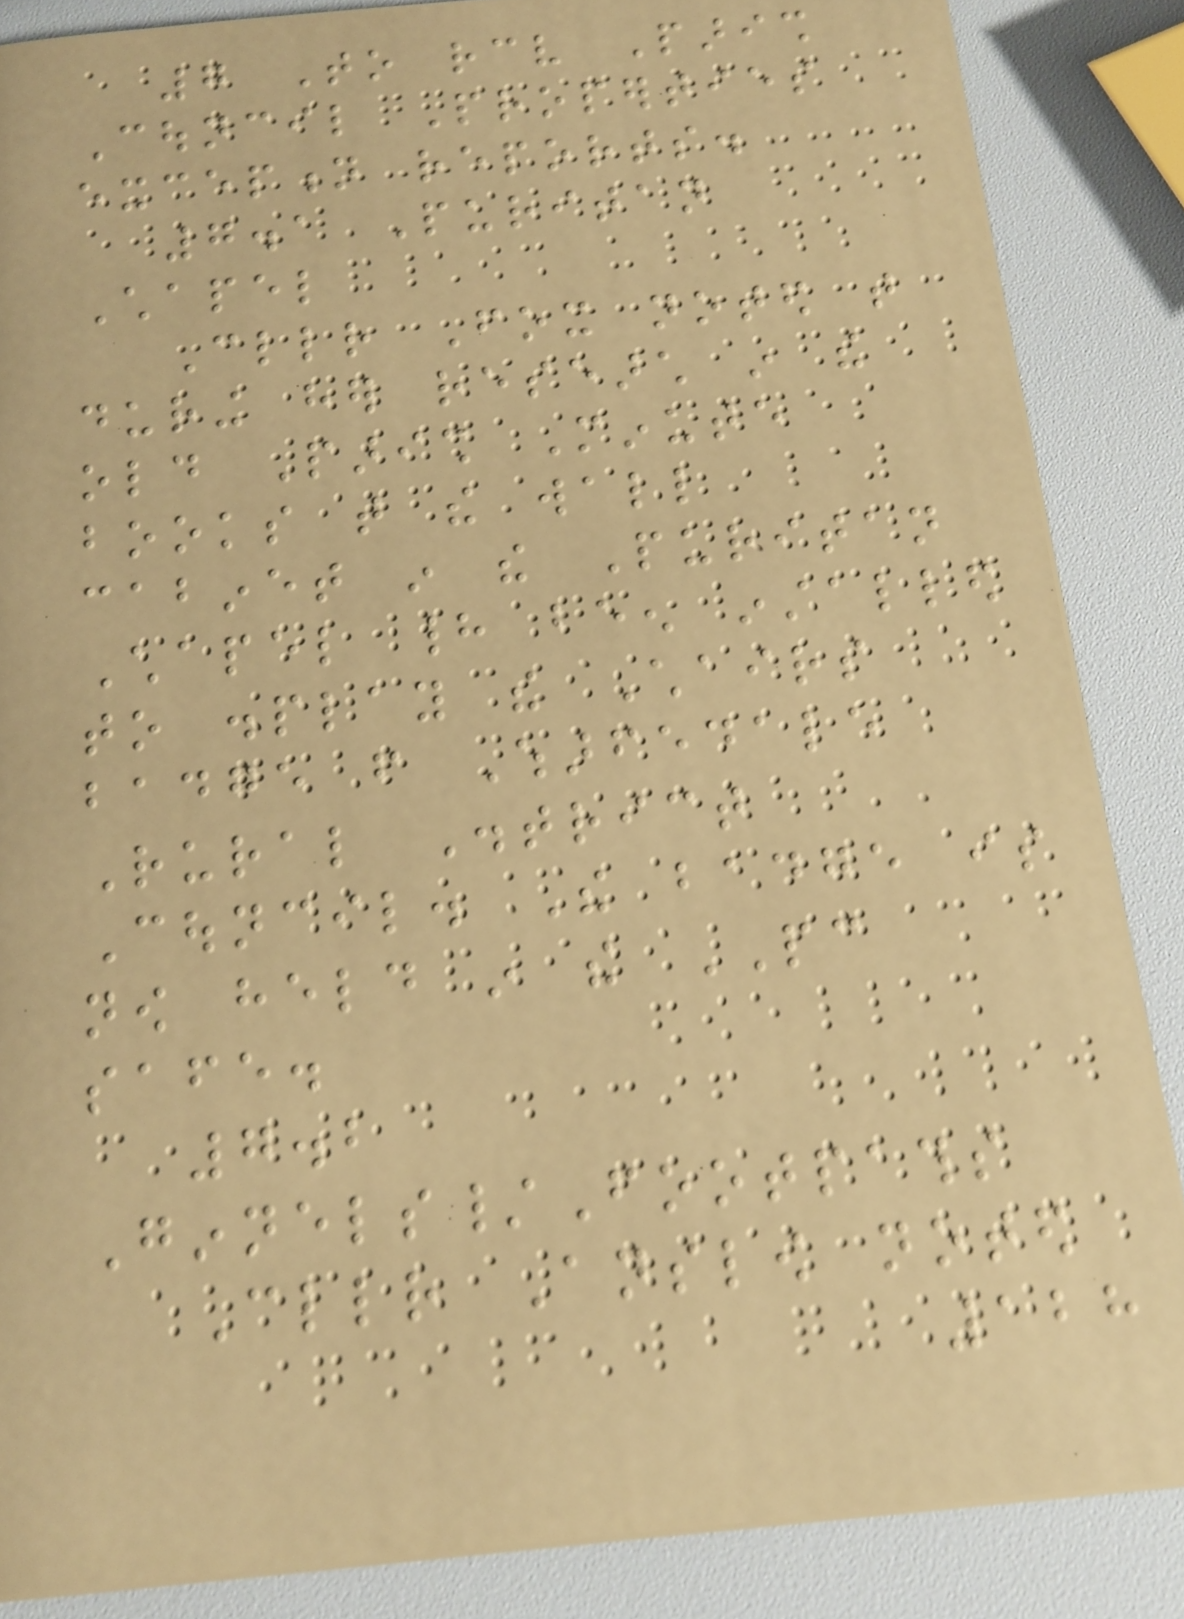7 To receive Parish
Council Properties
exception reports.
7.1 Puritan
Chapel
Cllr Fox noted that
during her research in the
old Parish Minute
books that the wall
cabinet in the Puritan
Chapel had been installed
to display the Chairs
badge from Wharfedale
Rural District
Council. The badge is
now held in the PC
safe.
7.2
Ginnels/Footpaths
Cllr Anslow noted
128
